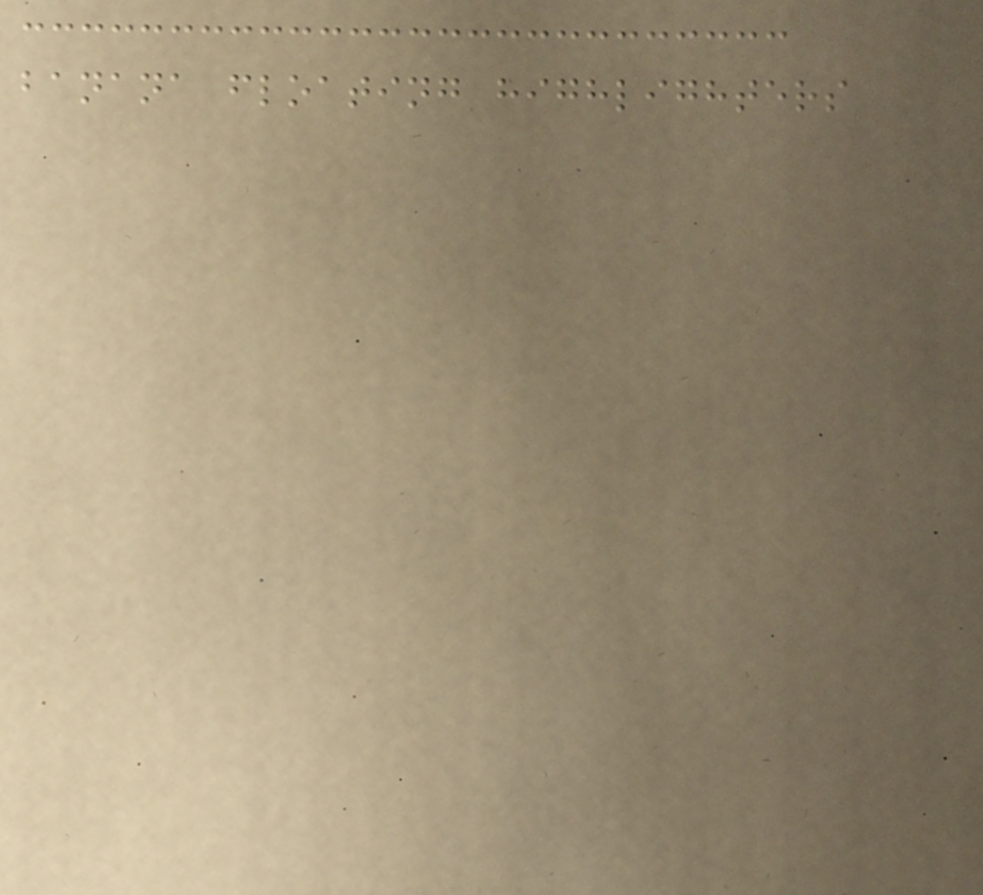banana floating highlighters
